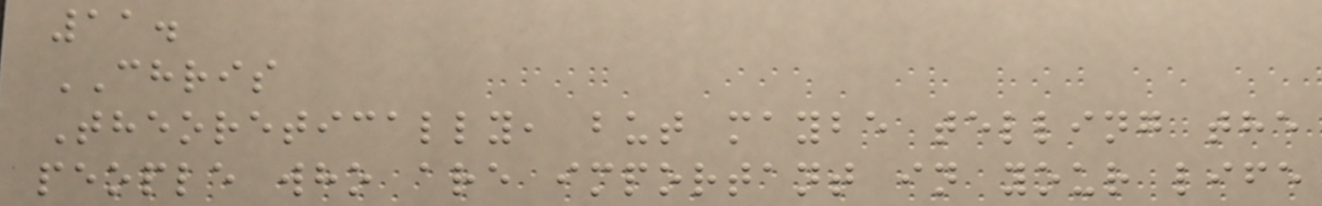11.
CHRIS
Theoretically, but maybe telling the
people who are important in your life
